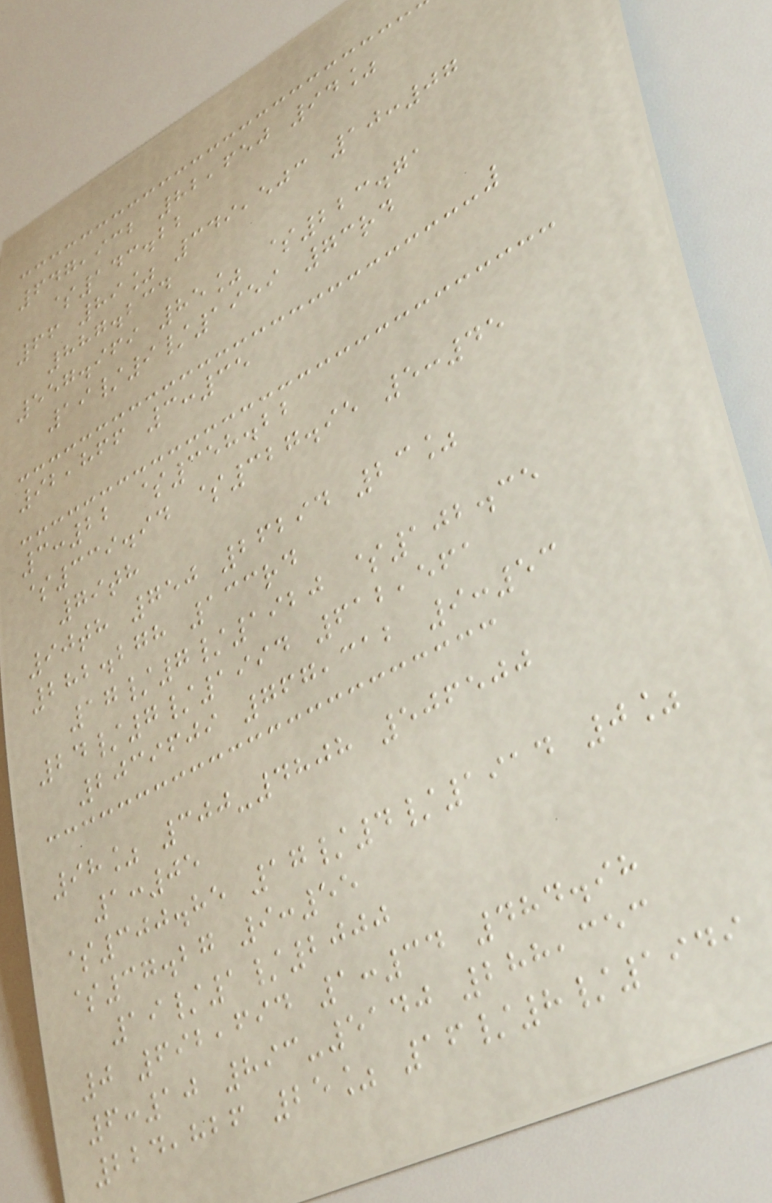647,932 82,650 94%
$143.22
66 89% 349,503 10:07
887.234
557.969 85% $223.71
19/9/1959 73rd
92,866 3:35
3:22 $358.22
$339.94 $327.95 5:45
79th
90th 750 26294 23%
282.278 133rd
17/7/1920 $102.35
24/7/1994 612,561
2039609 767,312 9:53
98% 300-4808 506500
1:05
$300.85 17/4/1914 0%
$37.27 9:55
19/1/2000
0 692,694 1:34 484.98
6:10 893-5140 288,353
224,826 25% 16/8/1949
